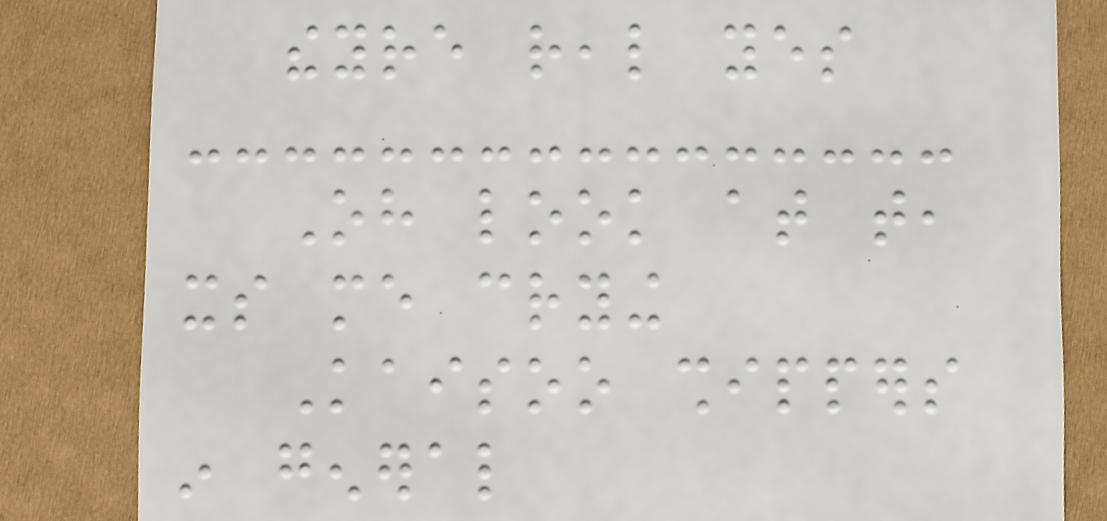theyre real yes
Oh look at that,
its me crying
Kaisoo shippers
in general
